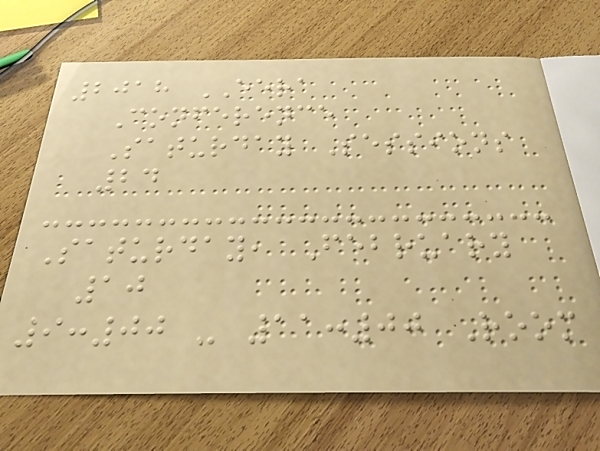2018 EERA
Conference
Saturday Sessions
24
Saturday, February
10
9:00 - 11:00 Room
